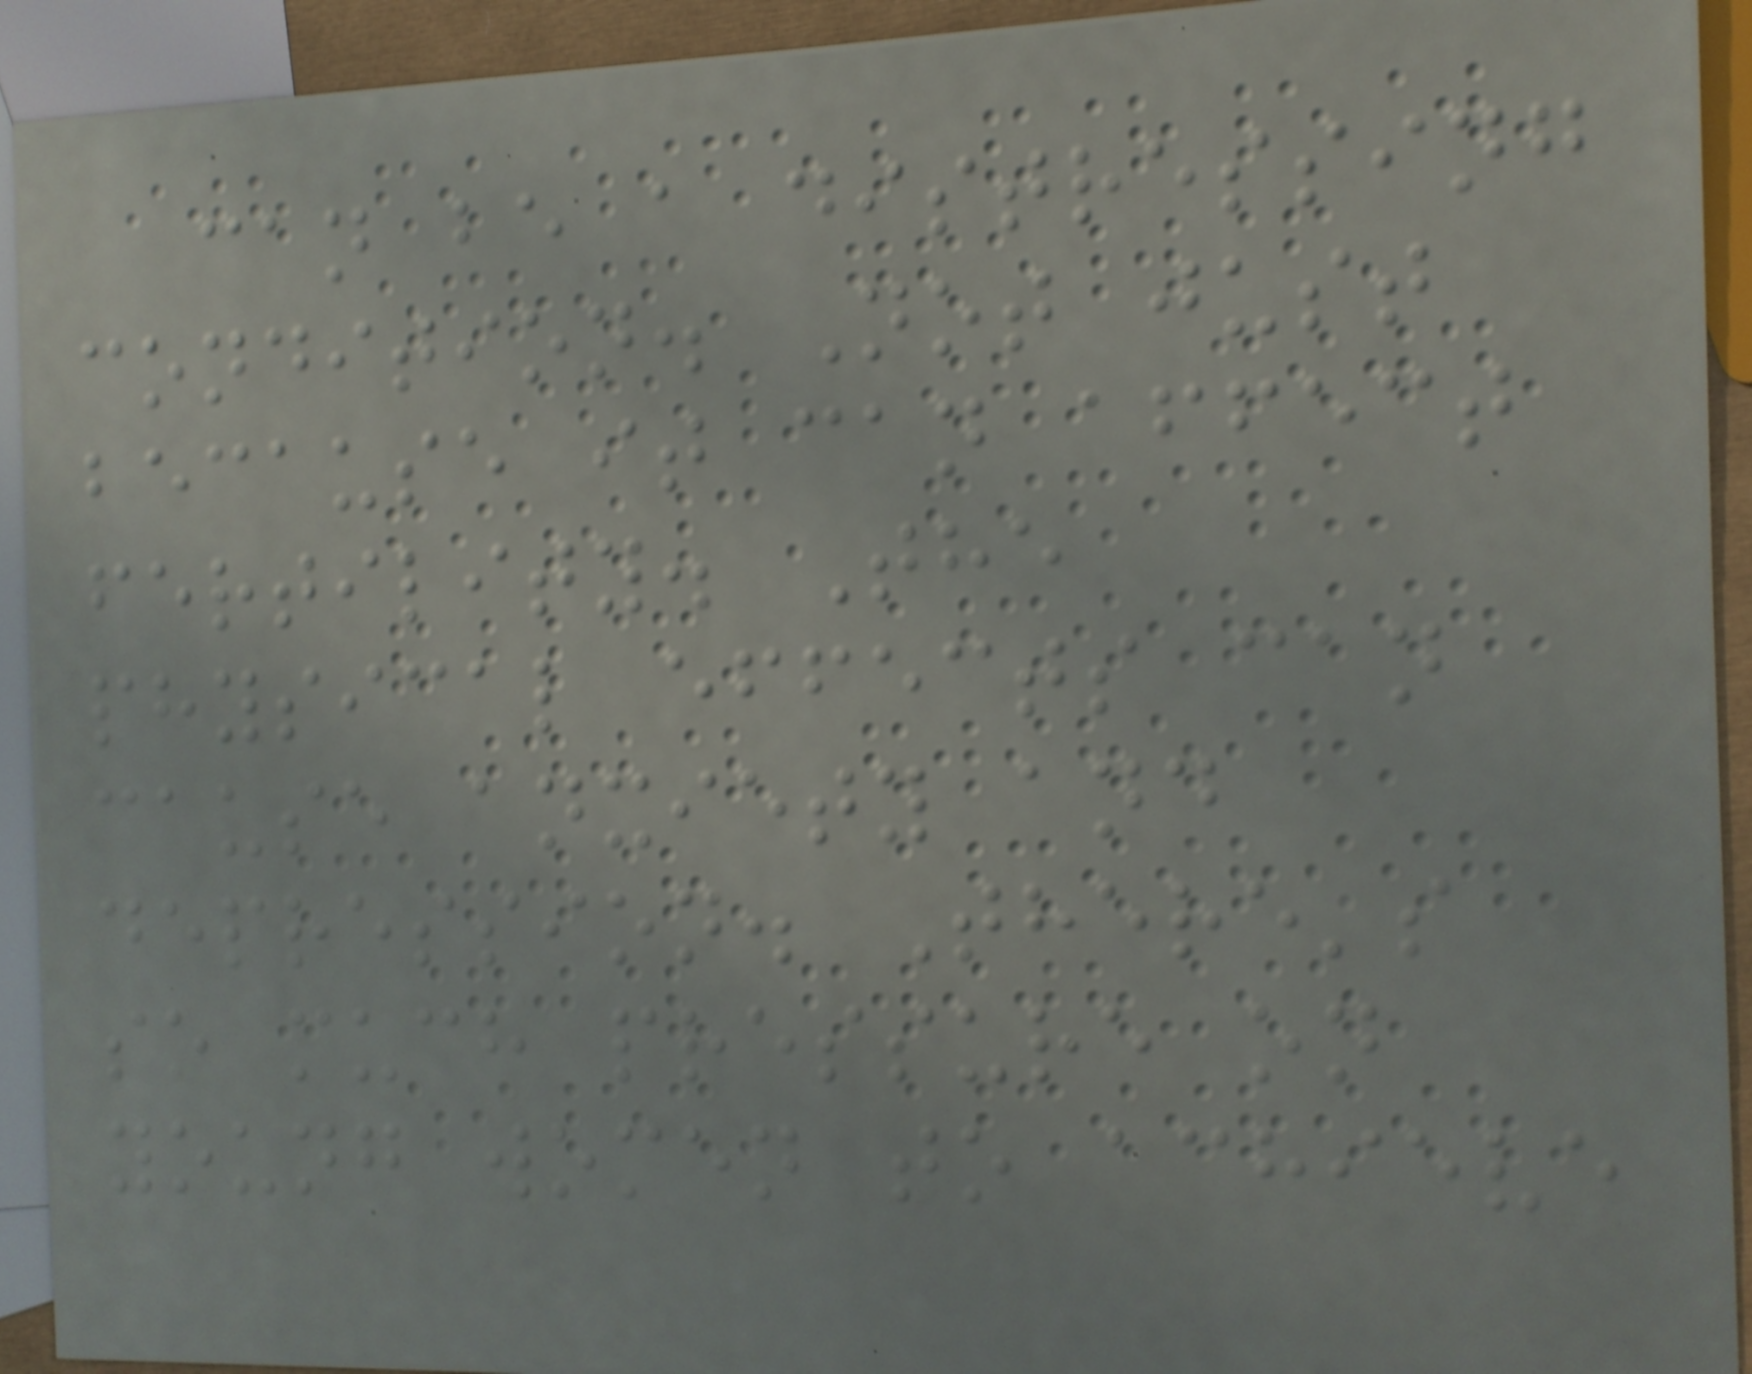can be a distressing
condition. Not just
because it can affect
fertility. The
physical effects can
cause anxiety and
depression. There's
so much pressure on
young women to achieve
